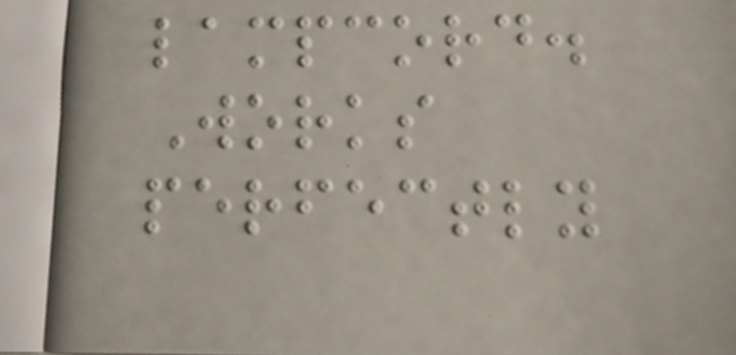lampcord.
Works
perfectly
